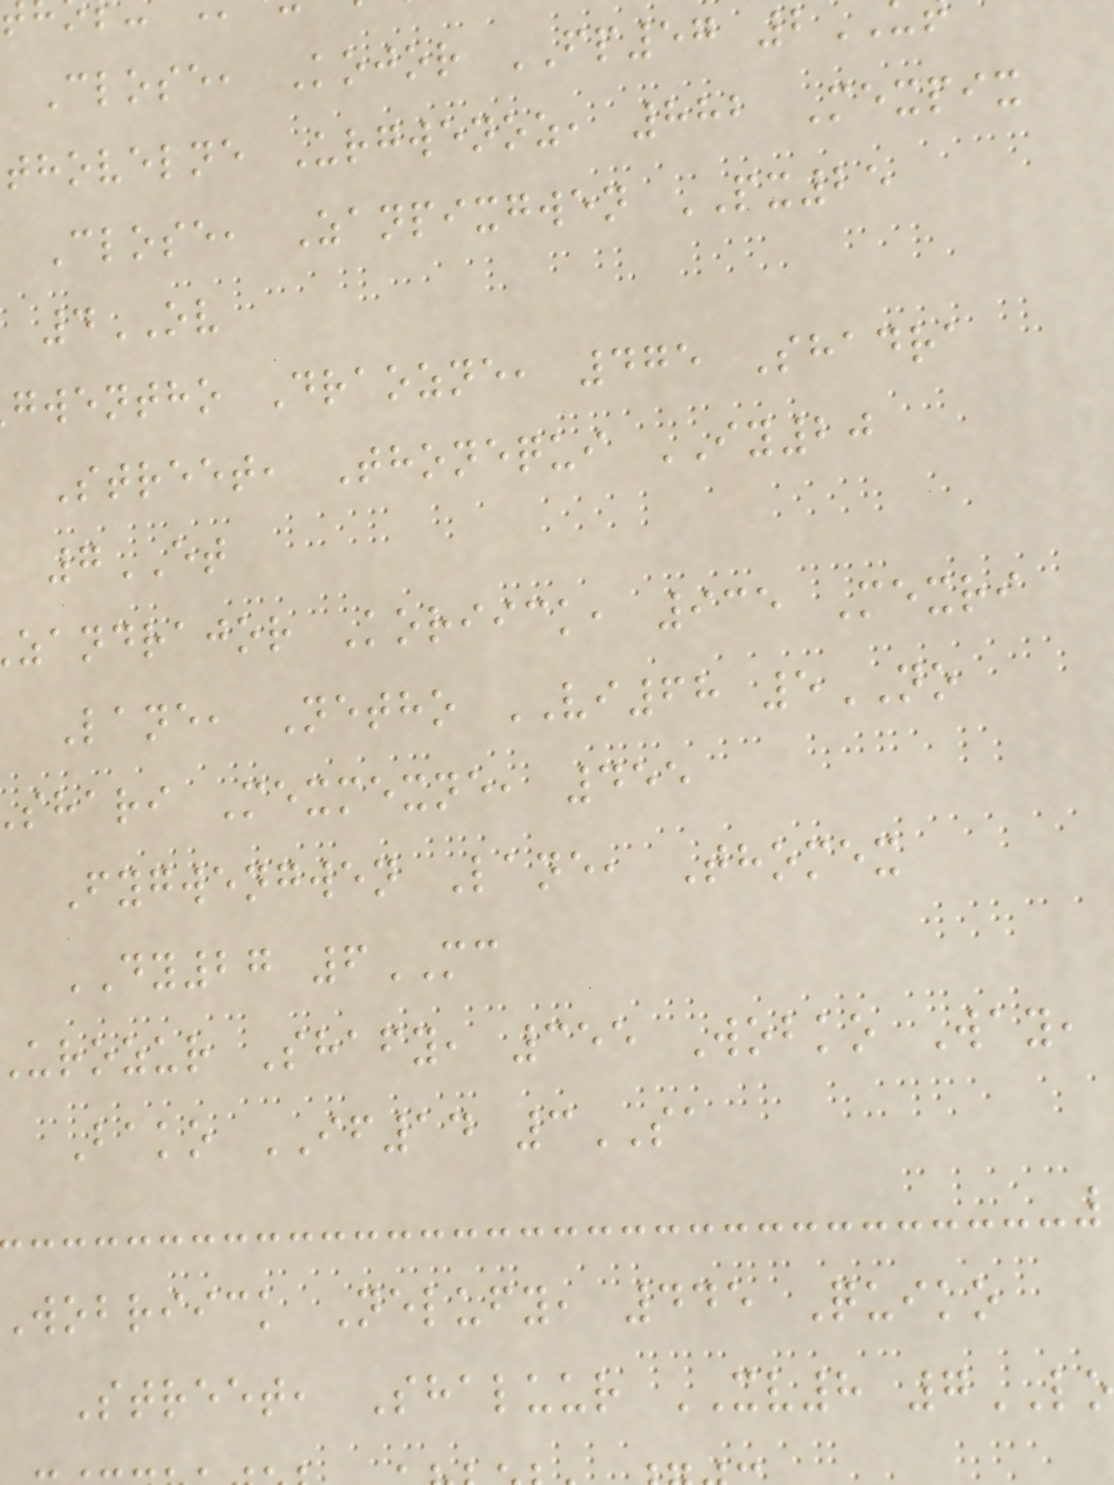Close, Kojor FP57 2
thovelne Urgwenoz, 882 Mexpix
Close, Zanpixgwen PX25
4OV
gwentho Draozne, 475 Shadra
Street, Thonequi IY20
7ET
zandrajor Koriick, 935 Mexri
Lane, Netho VI68 5NO
shari Mexmexne, 455
Fygwengwen Lane, Thomex
DY27 6MC
urozur Shafy, 355 Wobko Way,
Bako IF14 3SA
wobriick Nelufy, 445 Quiko
Street, Shaluur XV8 7
